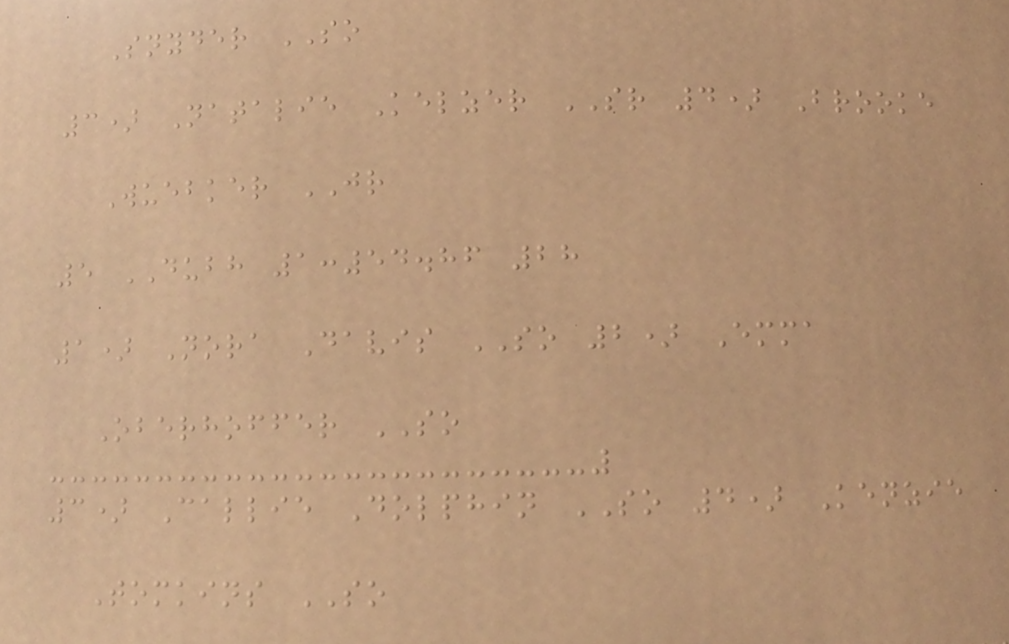Snyder SO
3) Natalie Kelzer SR 4) Brooke
Wuebker JR
5 DUBH 1:54.86 28
1) Nora Davis SO 2) Emma
Oberhoffer SO
3) Callie Dolphin SO 4) Kenzie
Tomkins SO
